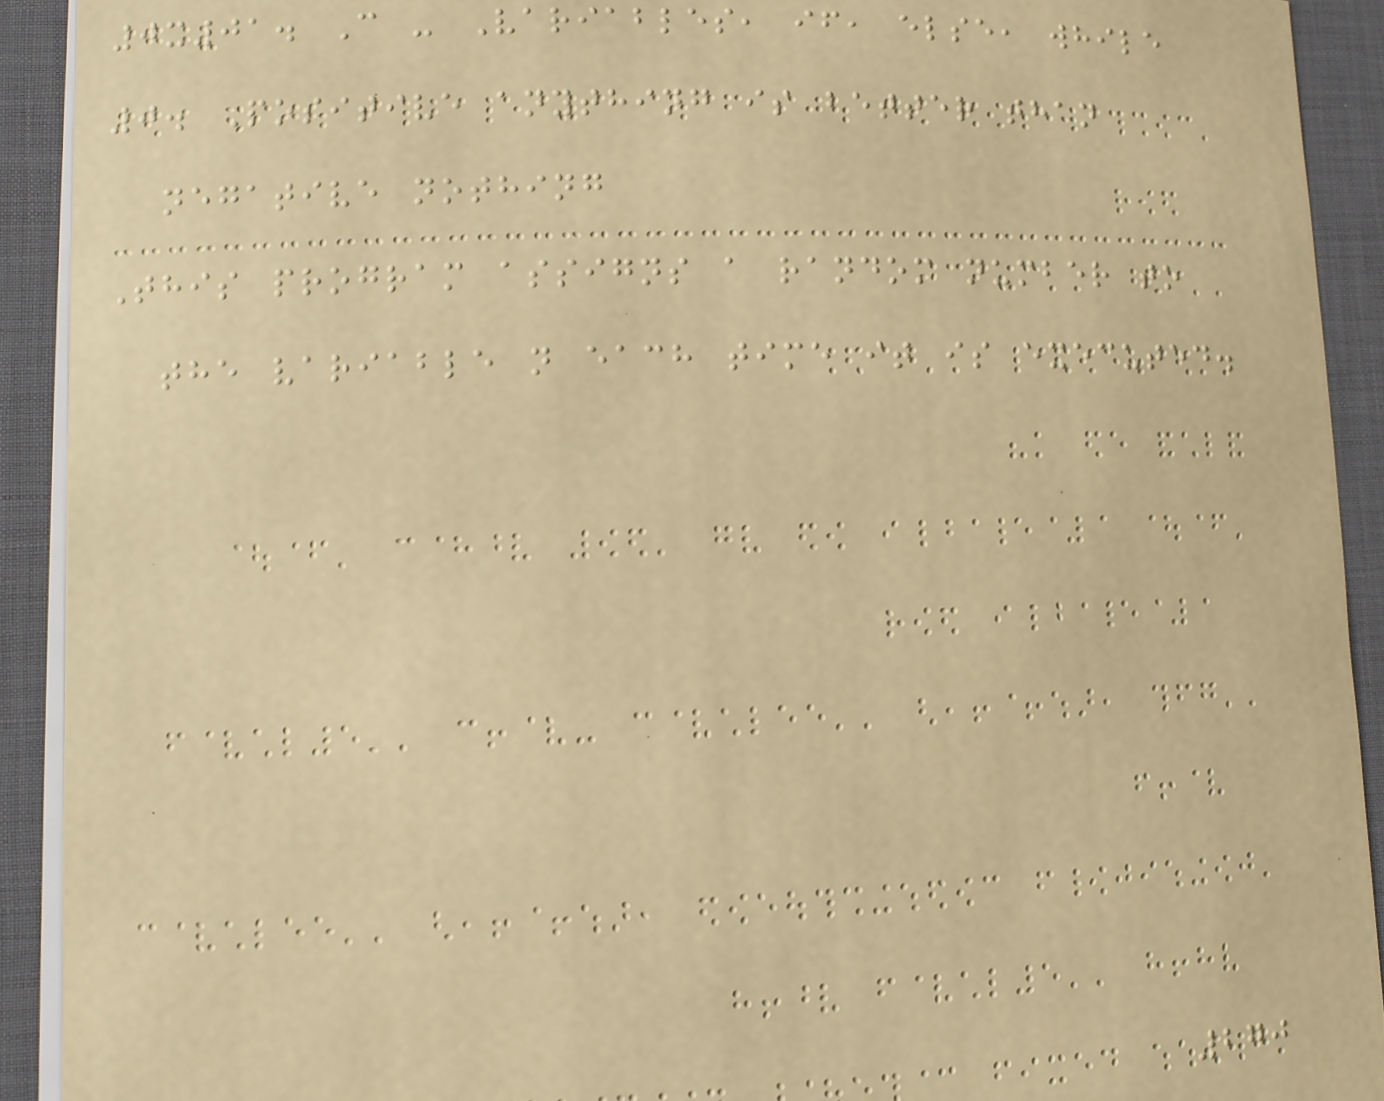0x01. C - Variables, if, else, while
0. Positive anything is better than
negative nothing
This program assigns a random number to
the variable n each time it is executed.
270
